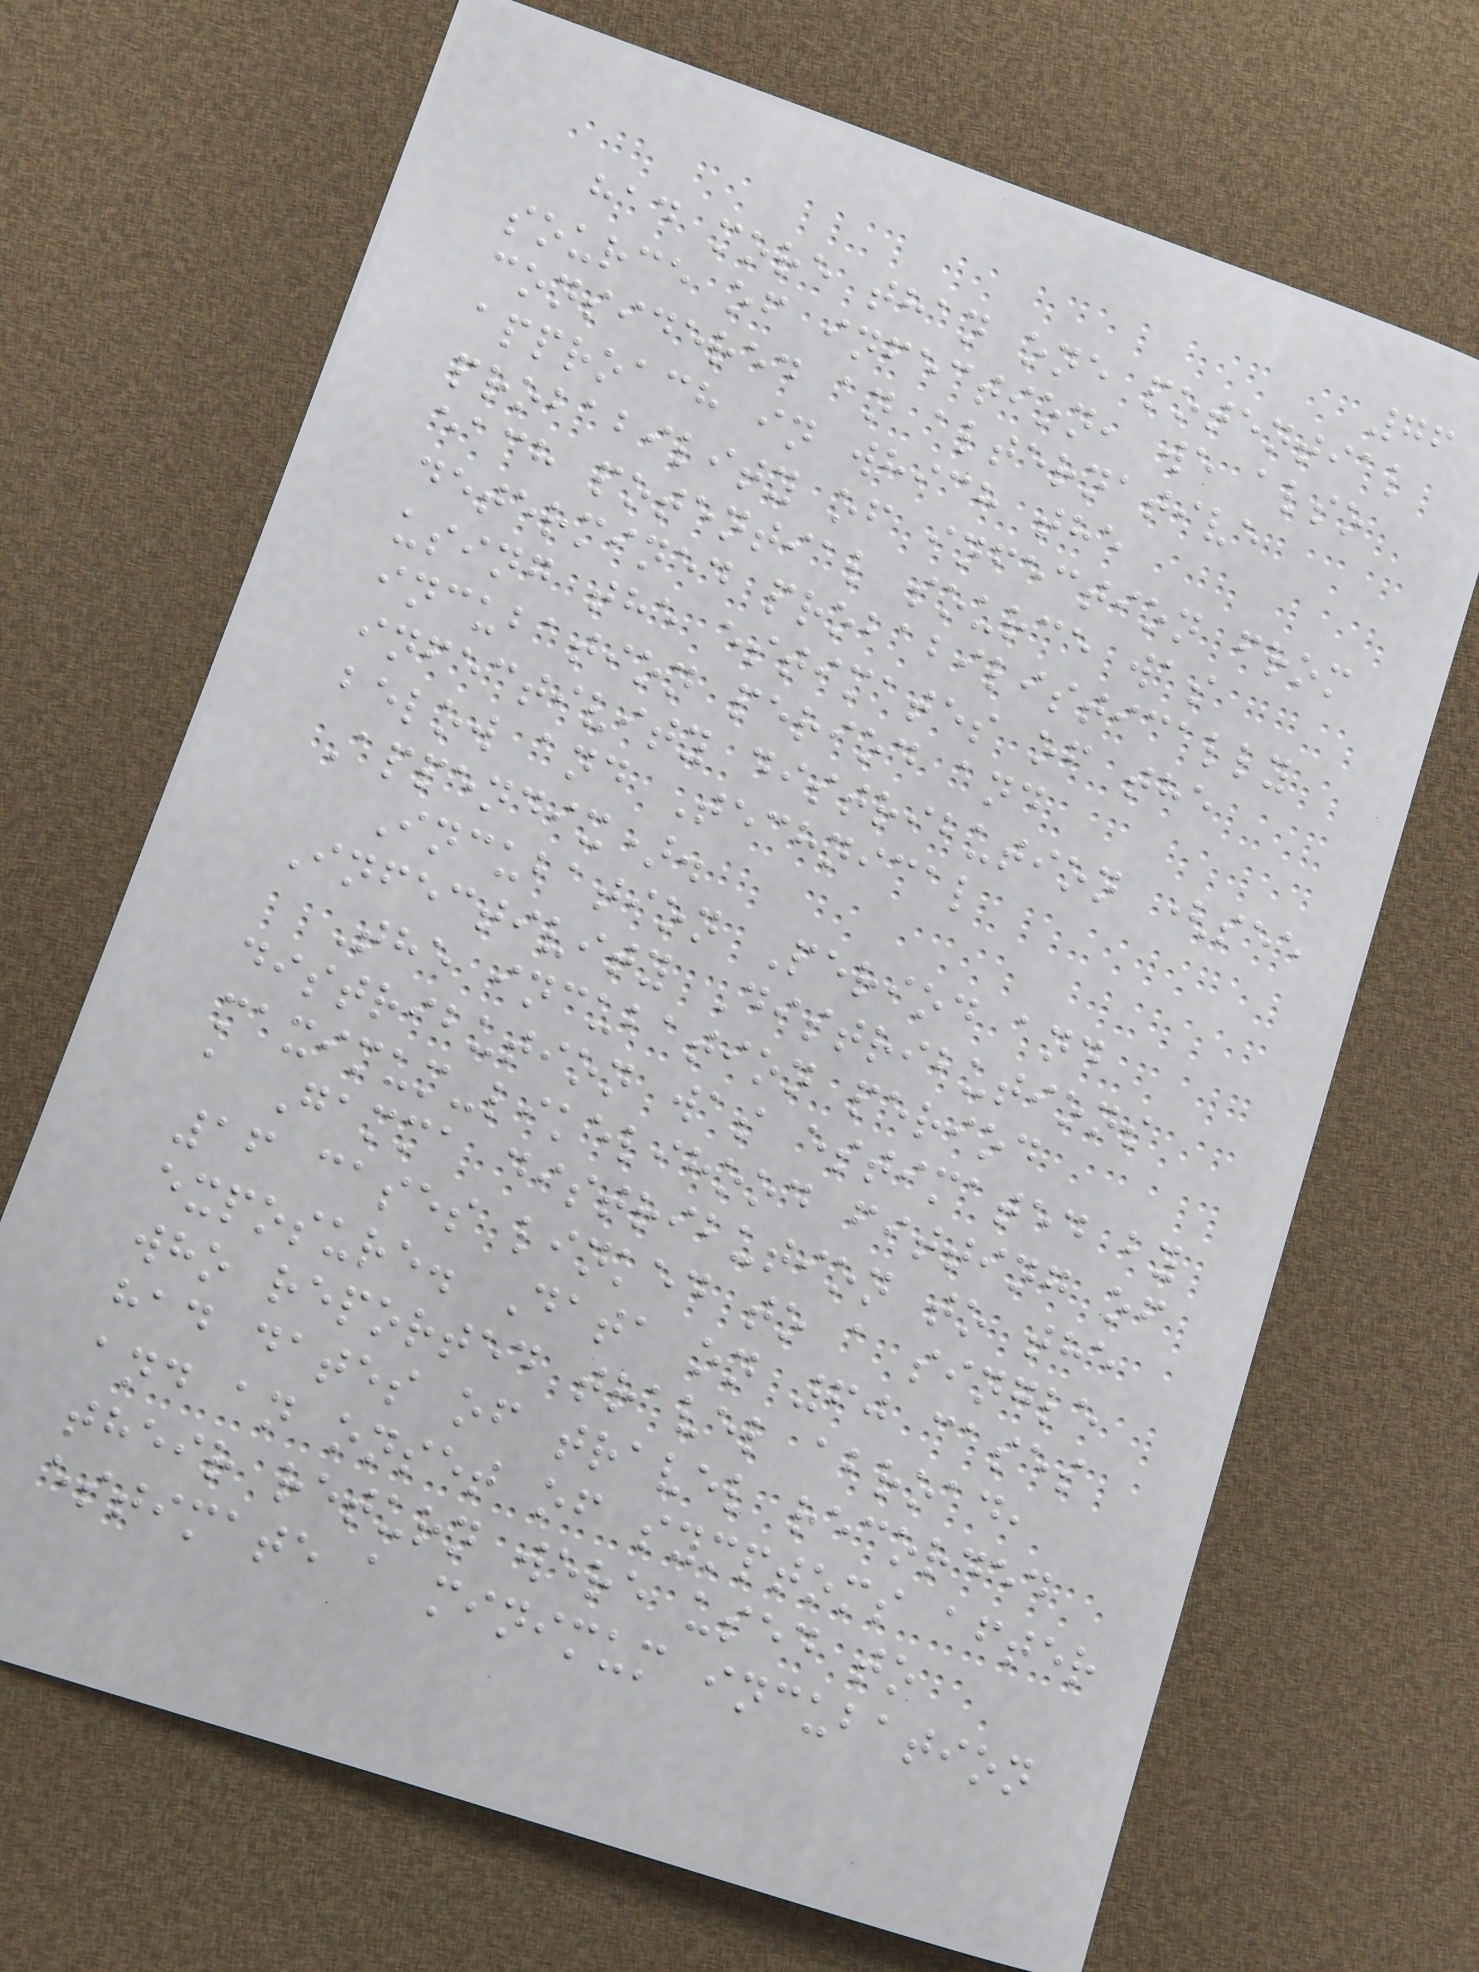76
had more than one potential
source of infection, we also
considered an alternative
approach in which the
probability of infection from
each potential source was
determined probabilistically
using the estimates of the
incubation period and
infectivity distribution (see
below and Technical
Appendix).
Incubation Period and
Infectivity Distributions
The incubation period
distribution was estimated by
maximum-likelihood fitting of
a Gamma distribution to the
16 cases linked to a single
exposure. Data on 60 cases
who reported travel abroad,
had dates of travel recorded
and an onset of symptoms after
their return were used to
estimate a minimum incubation
